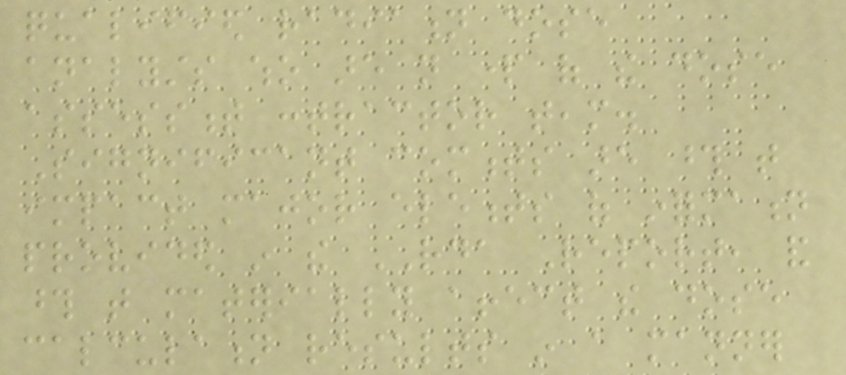qualified radiation dose
analysts who are not part of the dose
assessment contractor team.
Significant comments are those that
impact major elements of information
provided in the RDA Report, and
those that materially affect the dose
calculation results in a manner
